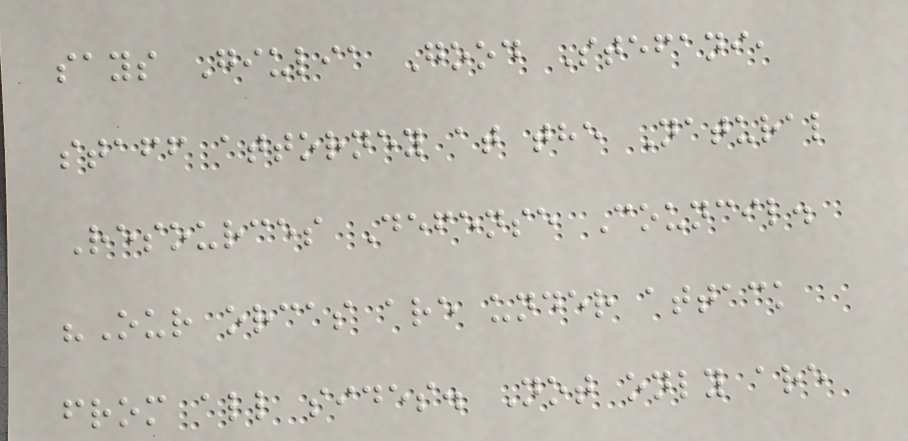says Giulia Good Stefani,
staff attorney at the Natural
Resources Defense Council.
"Our orcas are under attack
from all sides. Not only are
